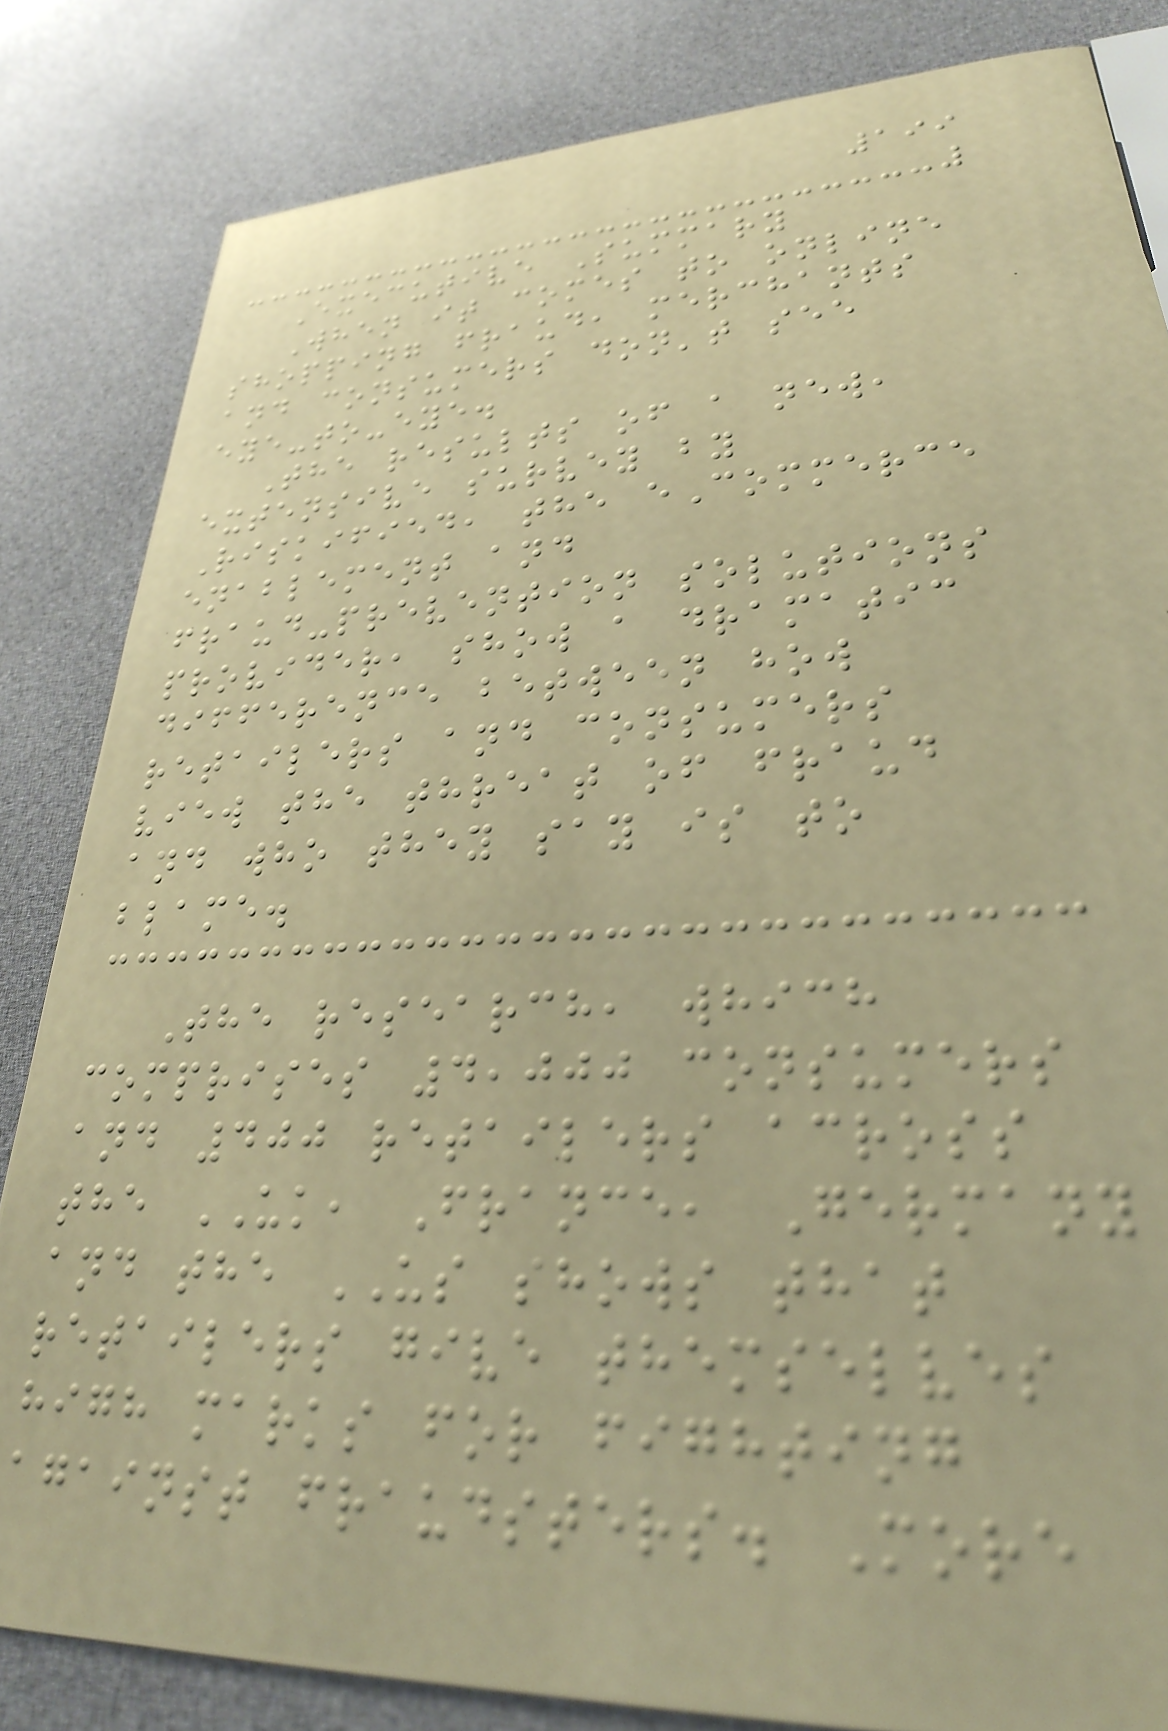199
Executive Summary
When it comes to online
shopping fraud, merchants
and consumers don't see
eye-to-eye.
The results of a new,
extensive survey by
Riskified, the eCommerce
enablement and
fraud-prevention solutions
provider, show a dramatic
difference between how
retailers and consumers
view the threat of fraud
and who they say is to
blame.
The research, which
comprises 4,000 consumers
and 400 retailers across
the UK, France, Germany
and the US shows that
retailers give themselves
high marks for fighting
against fraudsters. More
